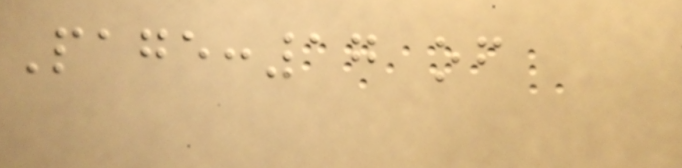Page:17 of
